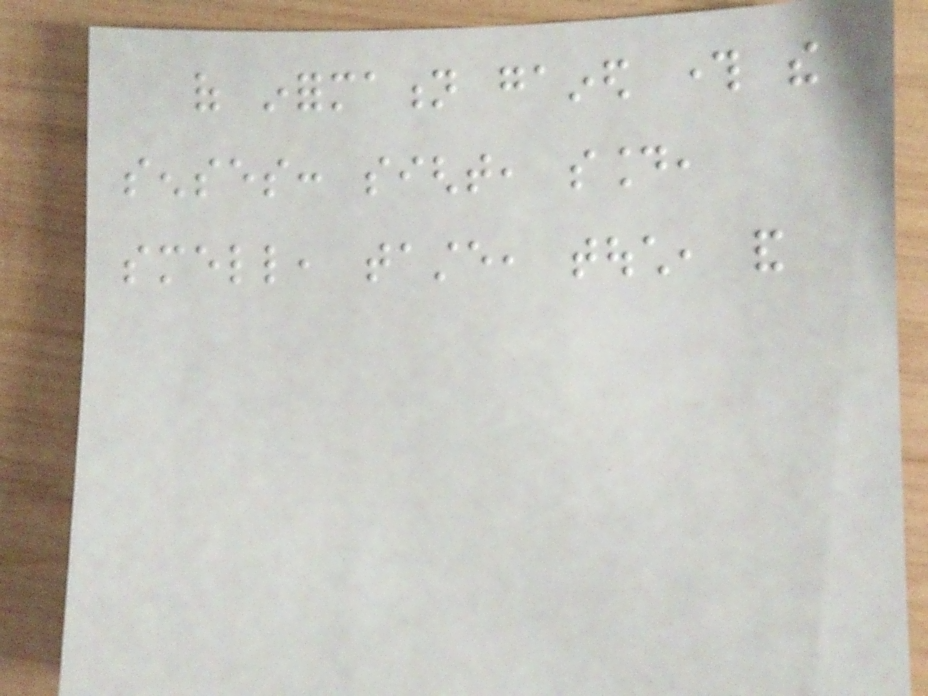of information gained through the
senses: sight, sound,
smell, taste, touch, and
